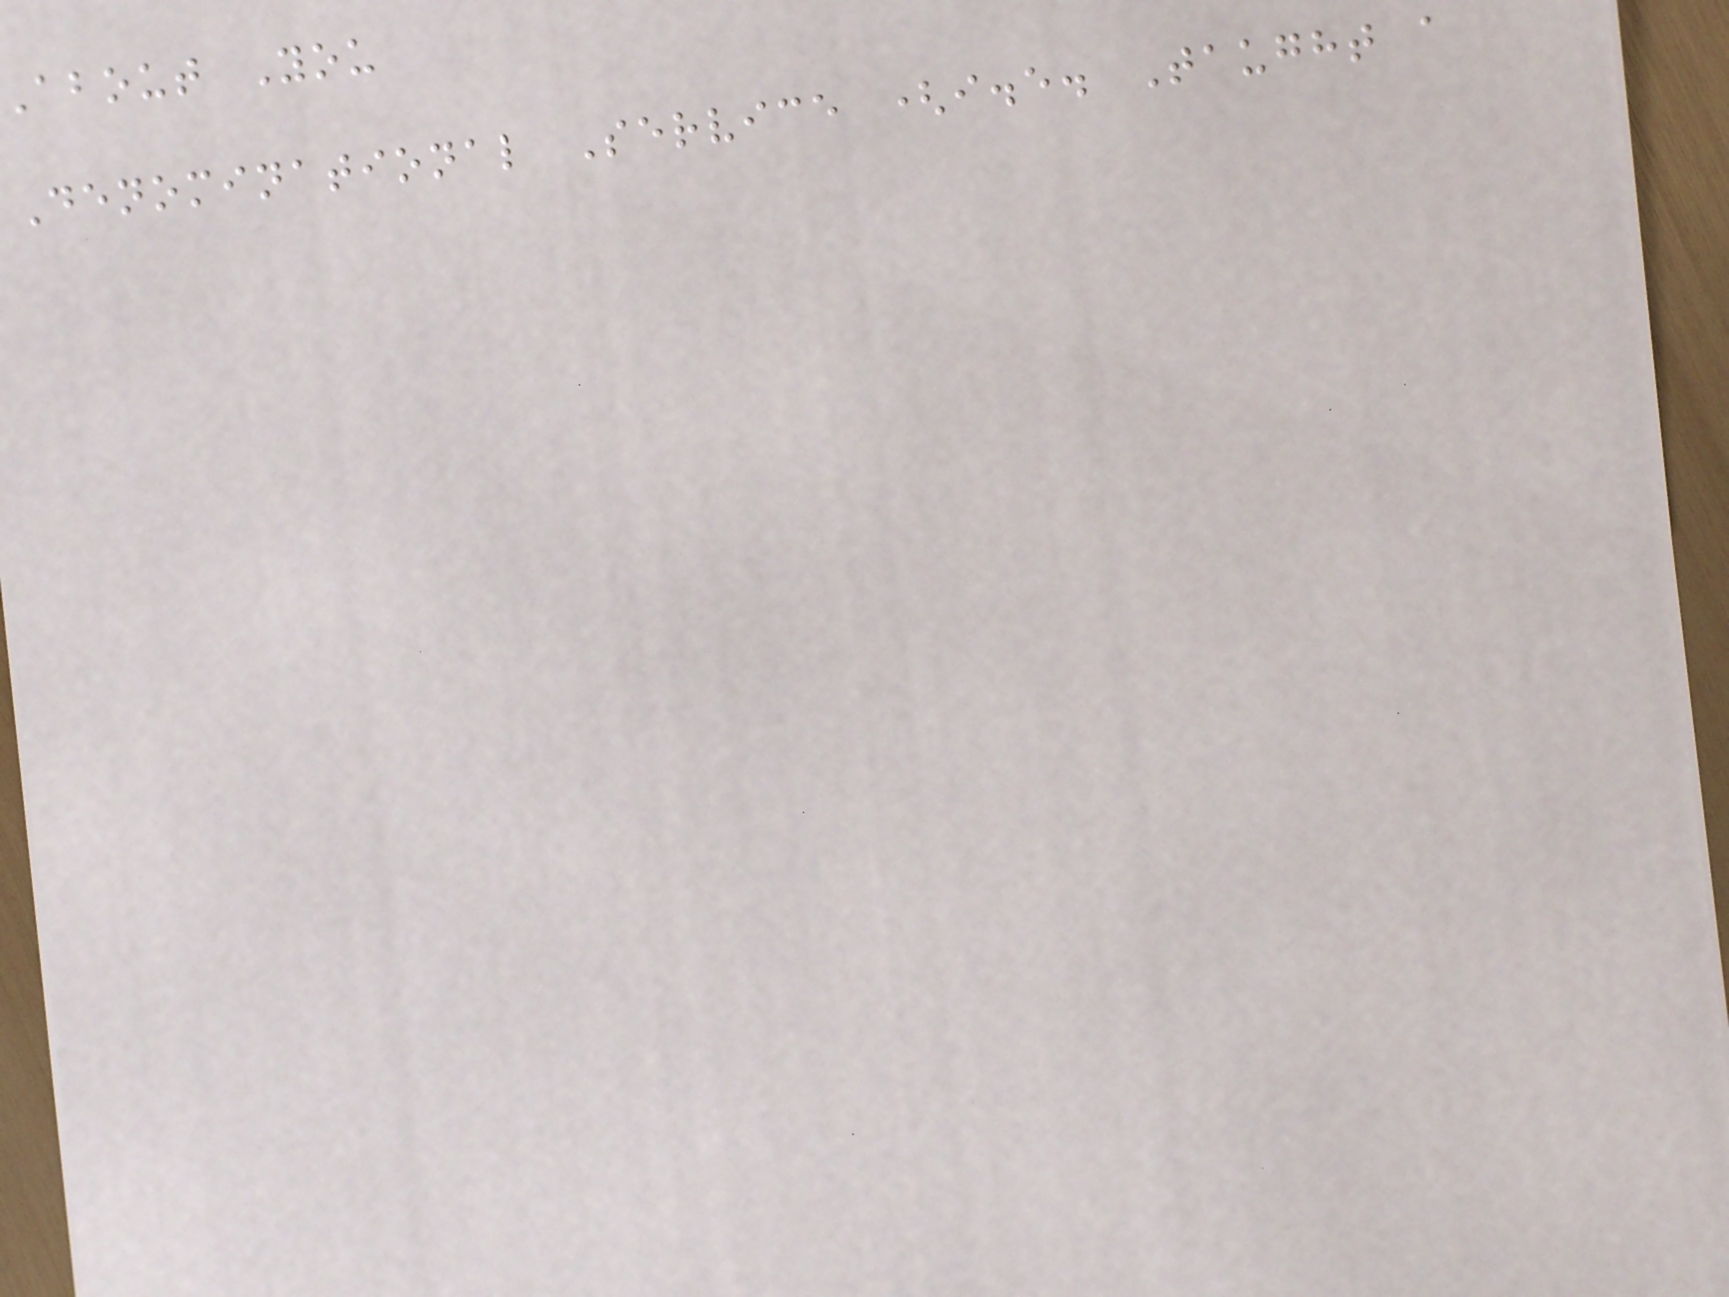about You
Denominational Service (i.e. Taught a
